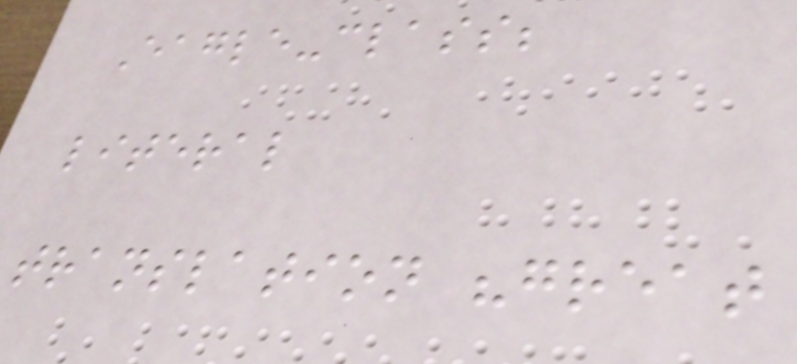Eagle-class;
literal
translation "great
